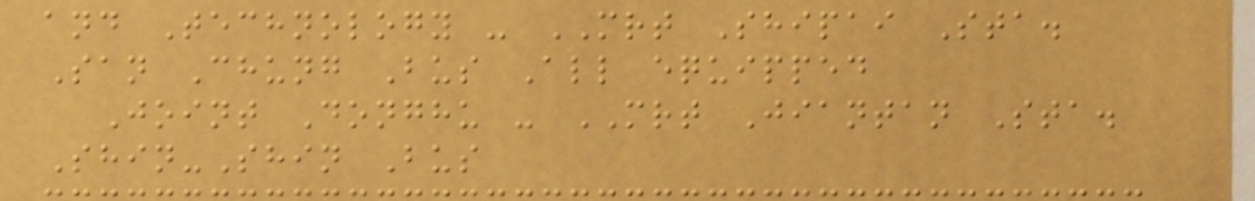and Technology - MRT Shipai Sta.
San Chung Bus All equipped
Joint Donghu - MRT Jiantan Sta.
Shin-Shin Bus
